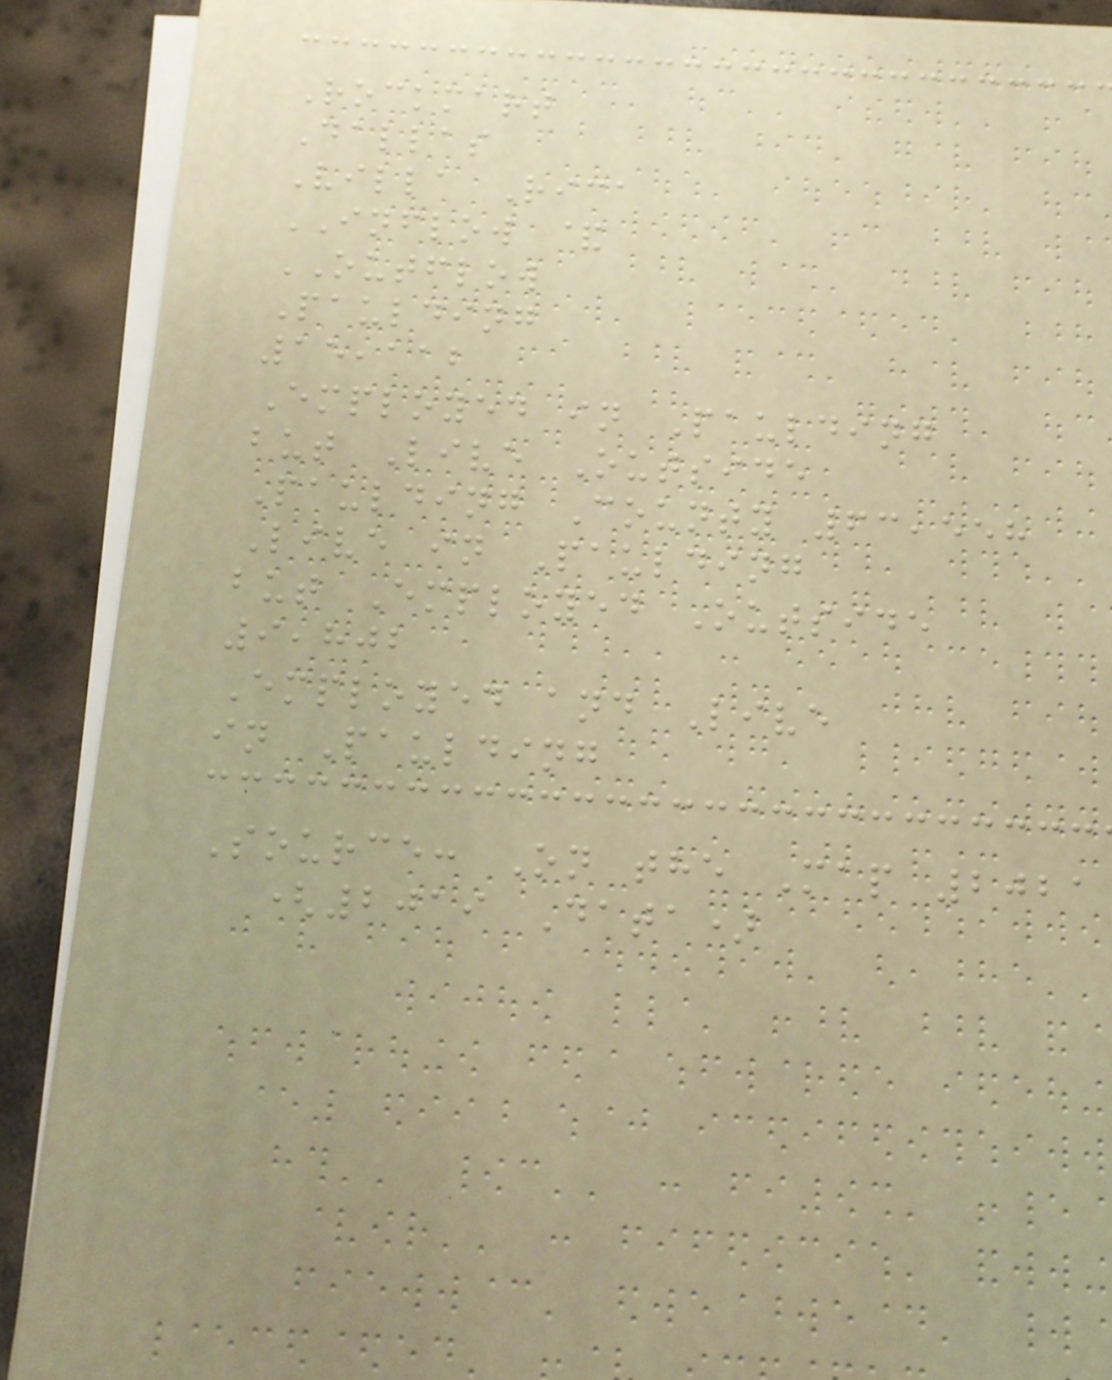Rockmart
Dallas
Villa Rica
INFLOW &
OUTFLOW
Paulding
15,112
Employed in Paulding
but Live Outside
Paulding County 63,558
Live in Paulding
but Employed Outside
9,802
Employed and Live
in Paulding
Source: On the Map 2021
(2019 Data)
